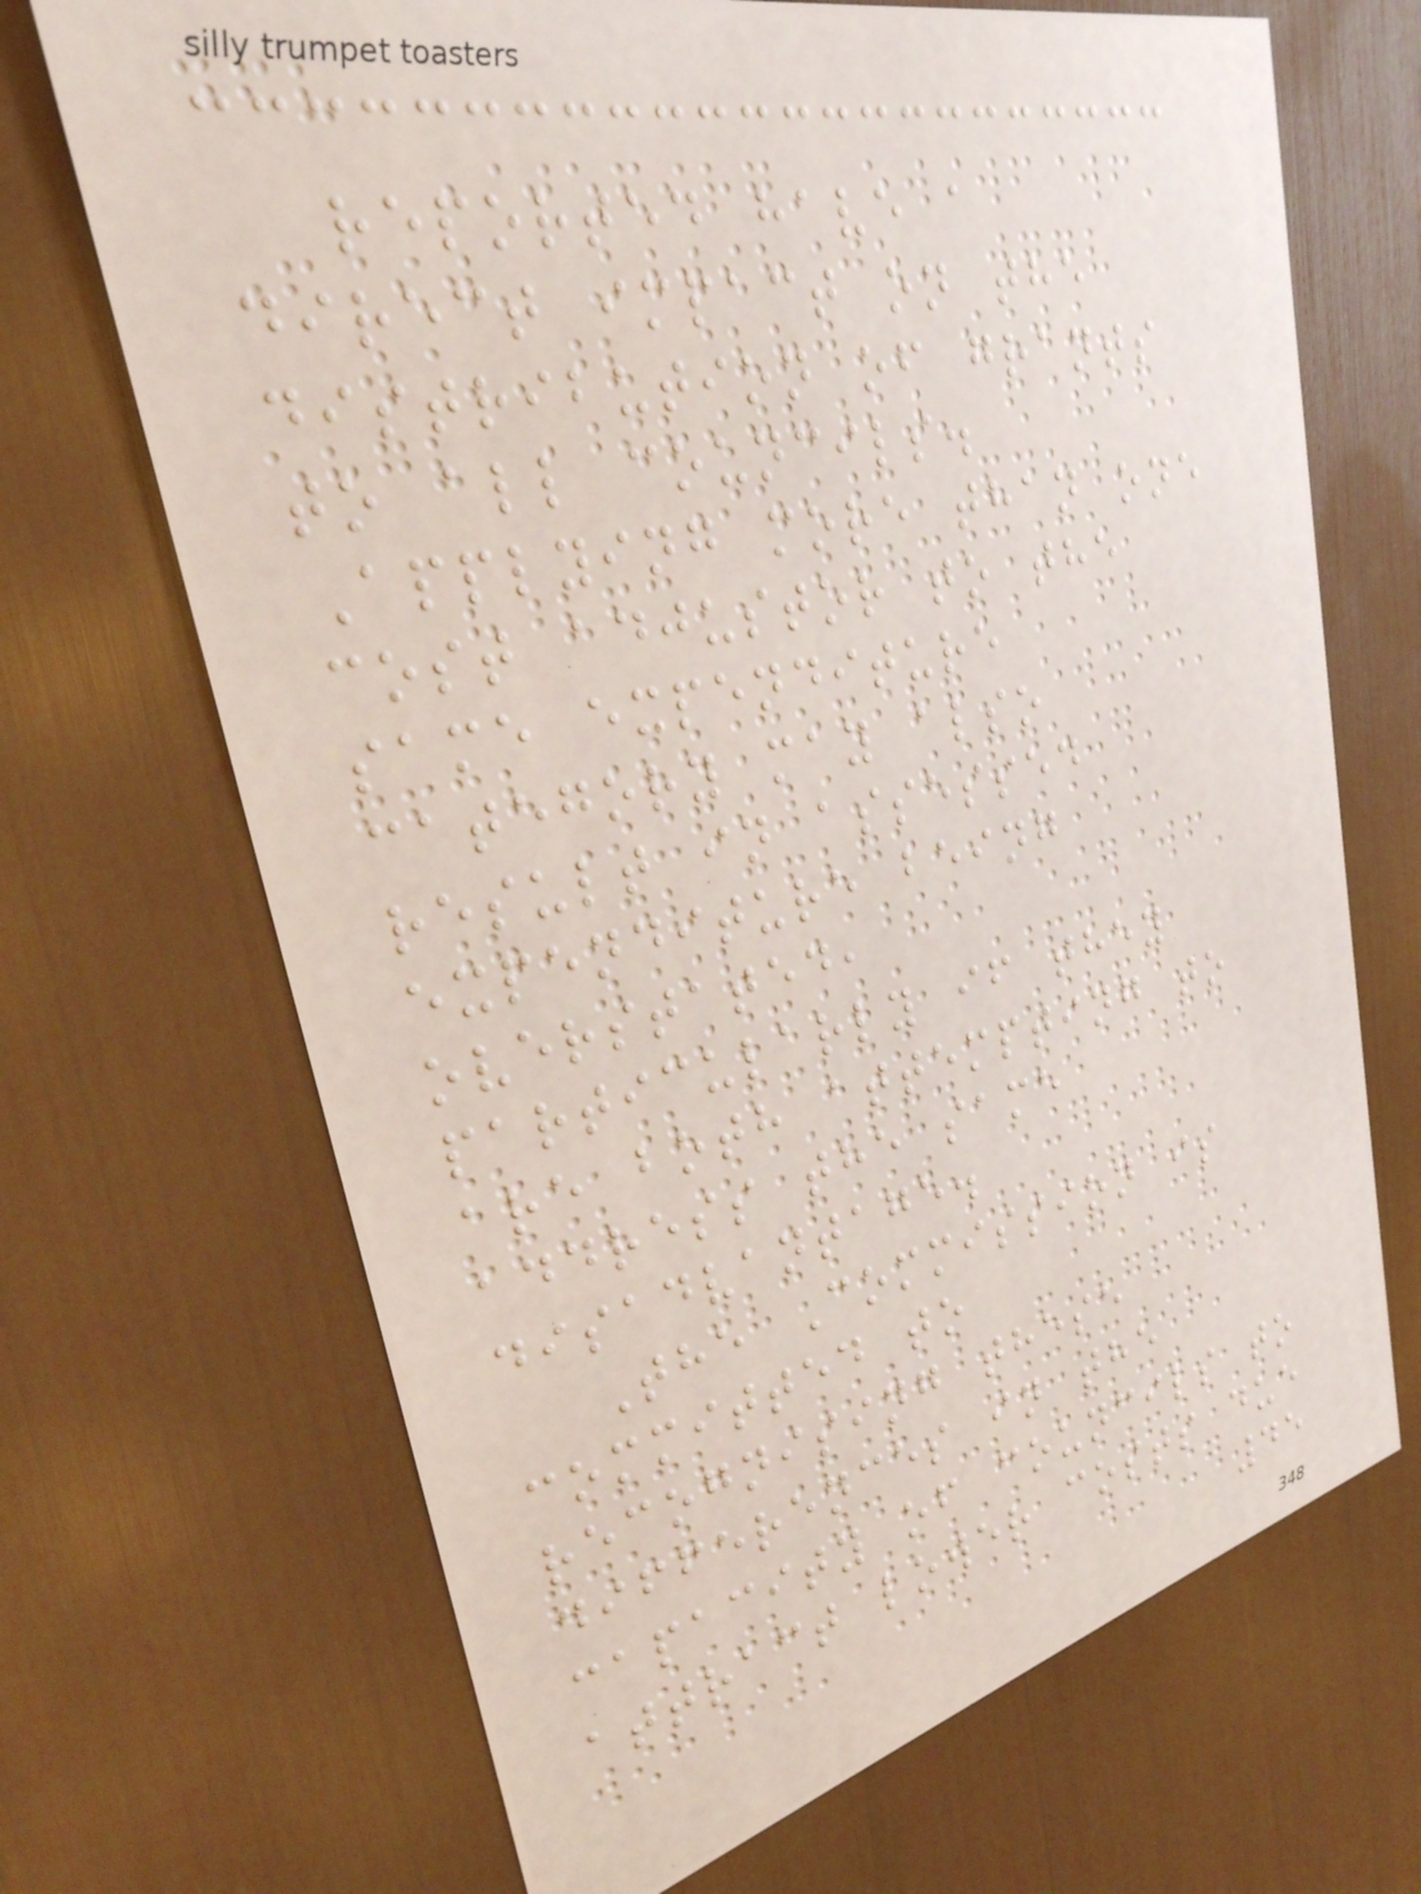reported have a
direct impact on the
distribution of grants
to all councils.
Applying more than one
cost adjustor to the
same expenditure
category may also
result in assessed
expenditure being
overstated,
particularly if they
are both attempting to
address the same
disadvantage.
The Commission is
committed to
recognising these
differences in the
capacity of councils to
attract lower costs due
45
